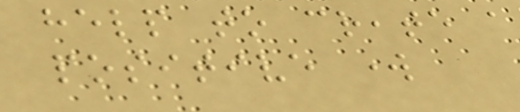help to create a
positive work
